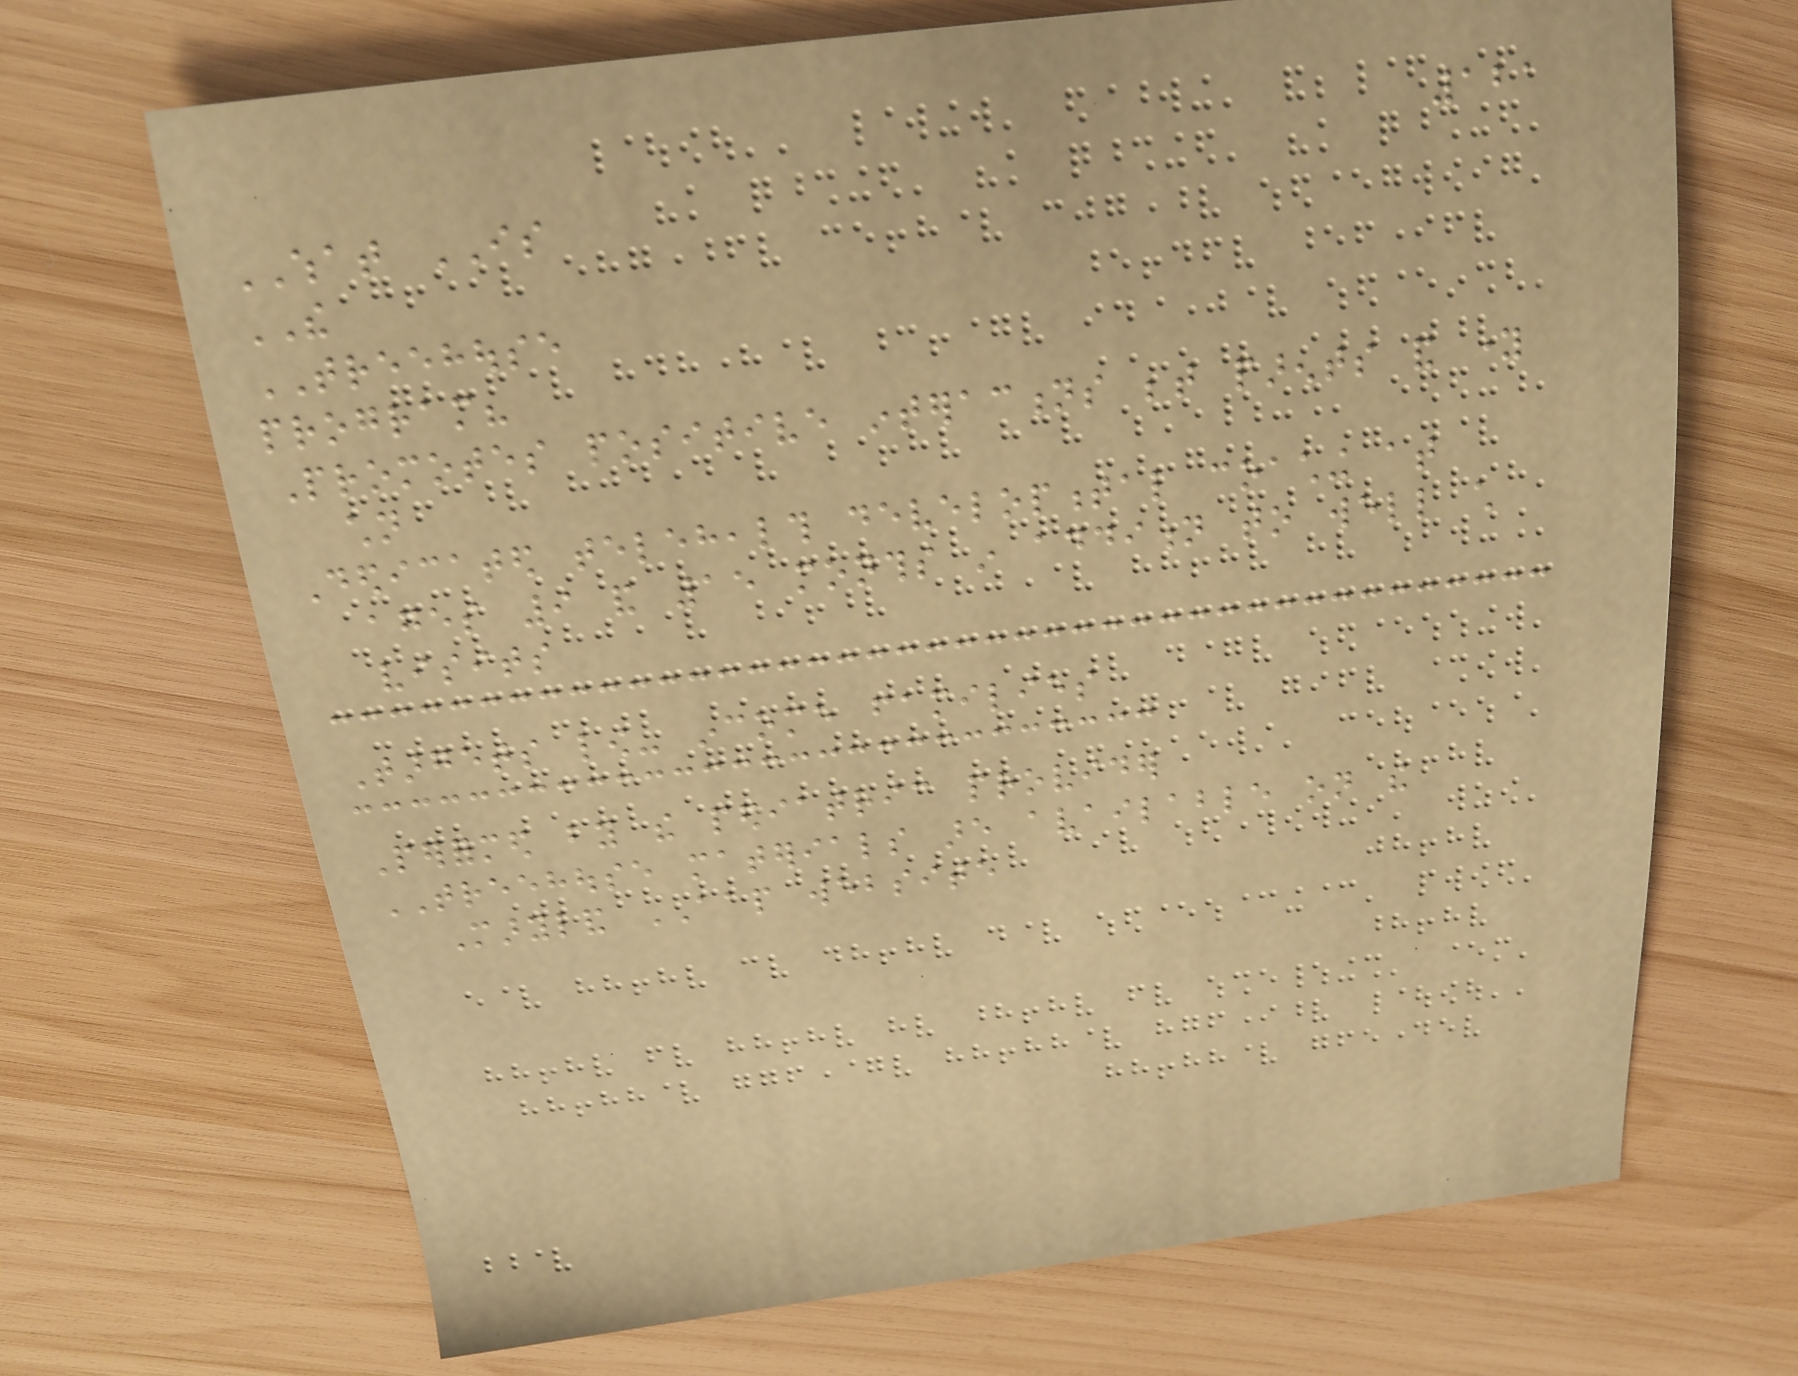121
WHAT IS
THE
TREEHOUSE
program?
Promotes positive interactions between parents and young
children
Dedicated telehealth developmental coaching at
ages 9 and 15 months in addition to well child
visits
Targets low- income families
Performed by the pediatric provider
TREEHOUSE materials are available on the
Maryland AAP website
